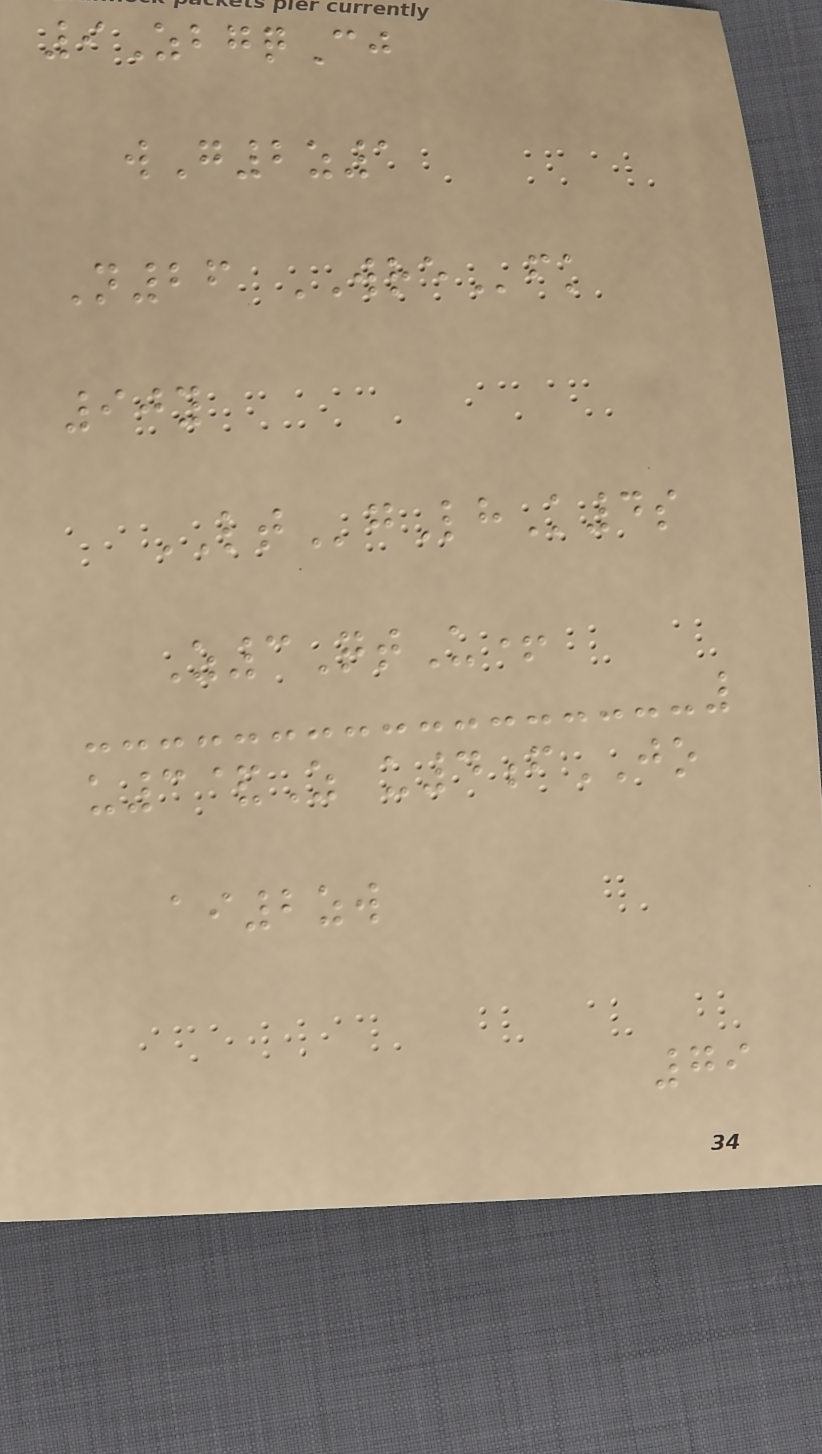9ZbgqCj
wG2z1
N26 WREfk
90y
LTgLhK4s
Z3QtU+
u3&Z u4fJO
ai2zw
79
